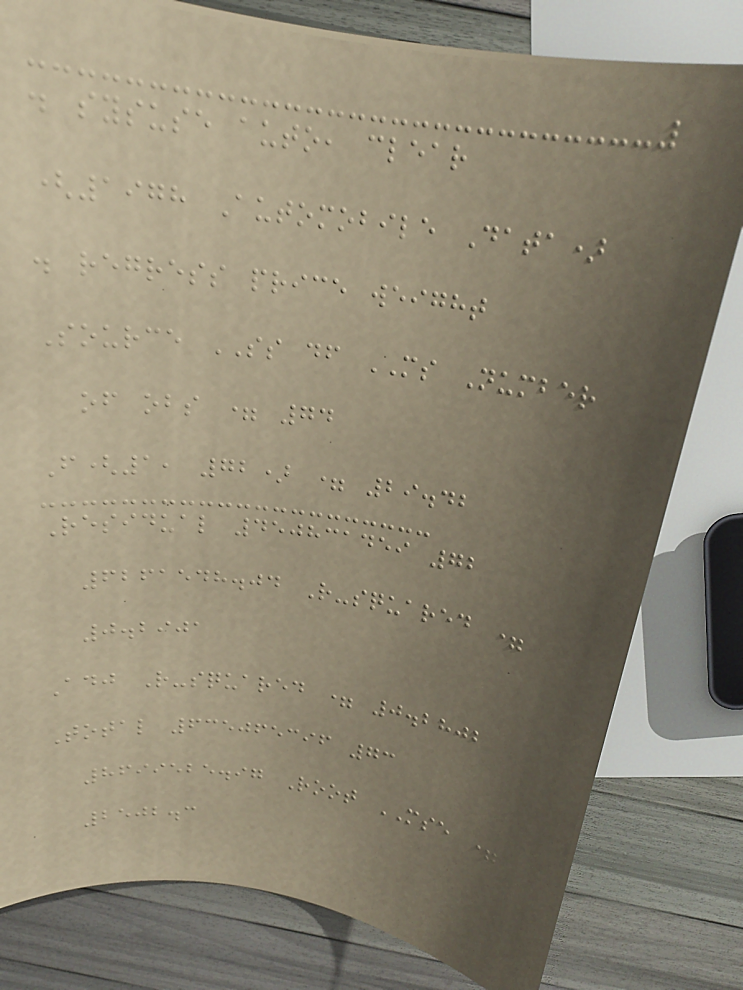. sysuse auto, clear
(1978 Automobile Data)
. regress price weight
Source SS df MS Number
of obs = 74
F(1, 72) = 29.42
Residual 450831459 72
6261548.04 R-squared =
0.2901
Adj R-squared = 0.2802
Total 635065396 73
8699525.97 Root MSE =
2502.3
